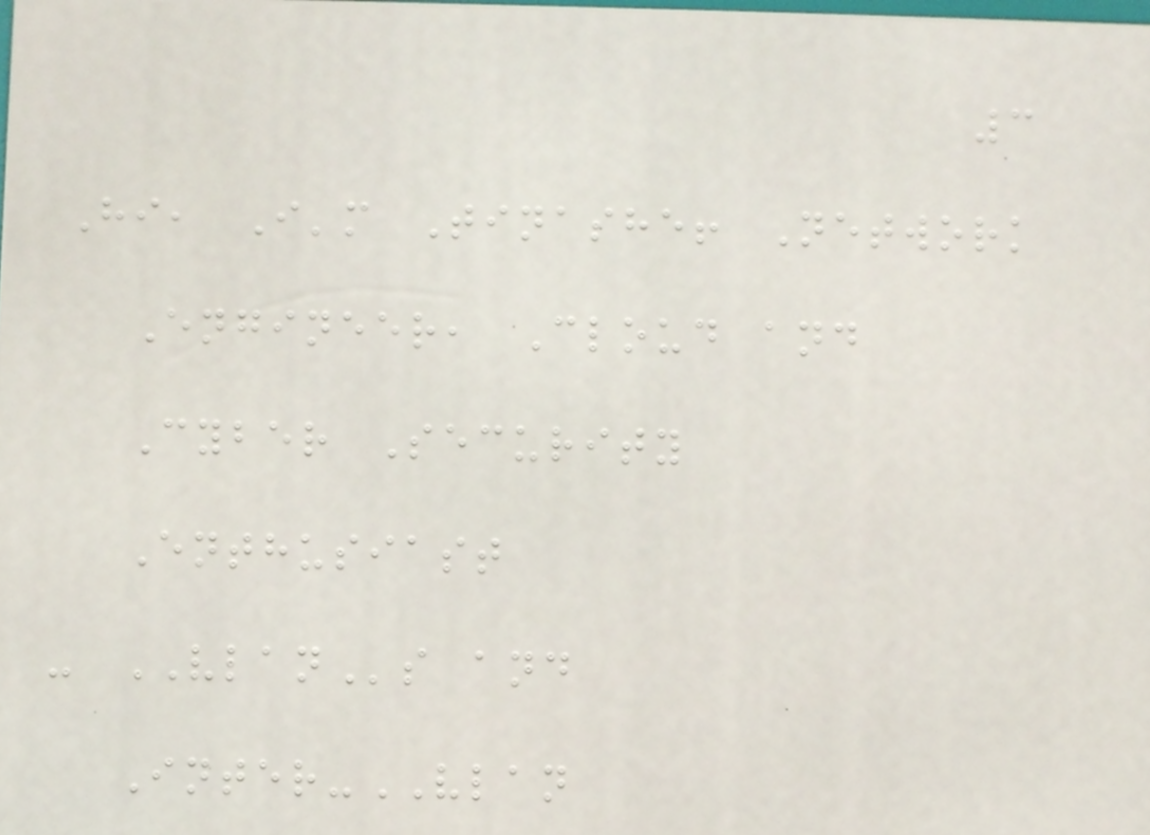3
Hi, I'm Tinashe! Network
Engineer, Cloud and
Cyber Security
Enthusiast
- VLANs and
Inter-VLAN
